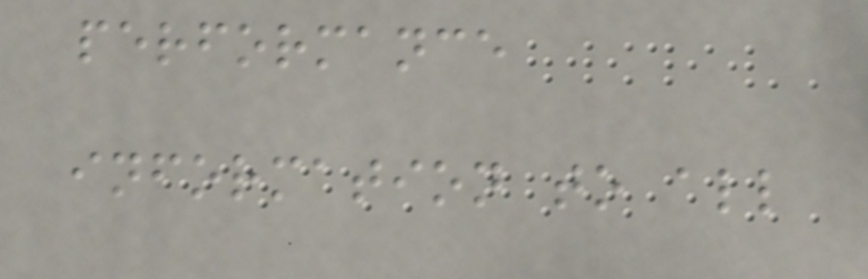performance
information to all
